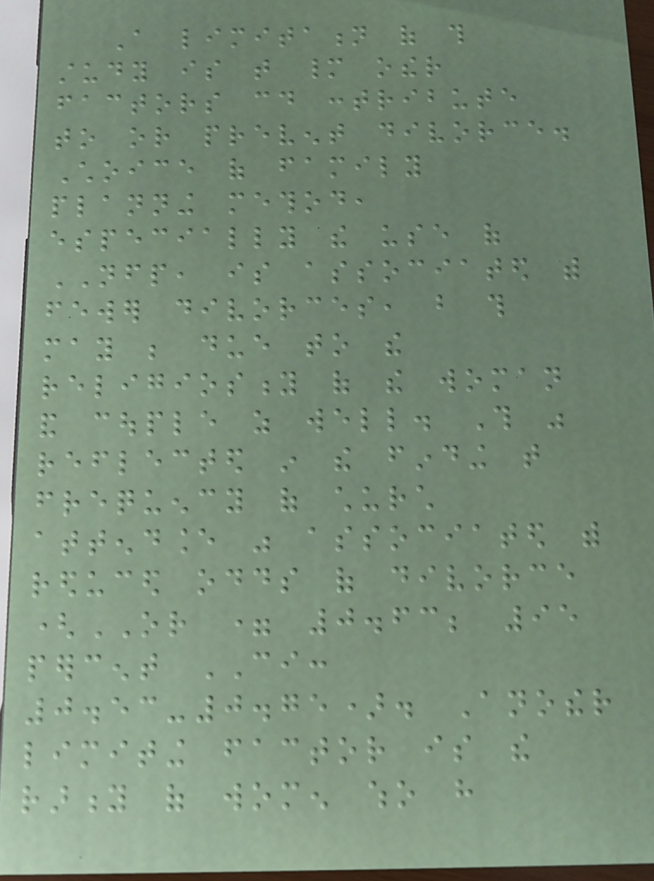A limitation of this
study is that many other
factors could contribute
to or prevent divorce.
Choice of family
planning method,
especially the use of
NFP, is associated with
fewer divorces, but this
may be due to the
religiosity of the woman
and couple as well. This was
reflected in the finding that
frequency of church
attendance was associated with
reduced odds of divorce
(OR = 0.63; 95
percent CI:
0.53-0.75). Another
limiting factor is the
rarity of women who have
